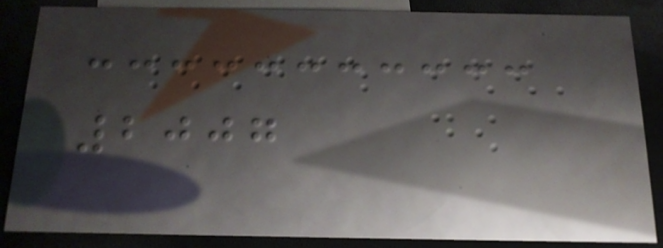2007
